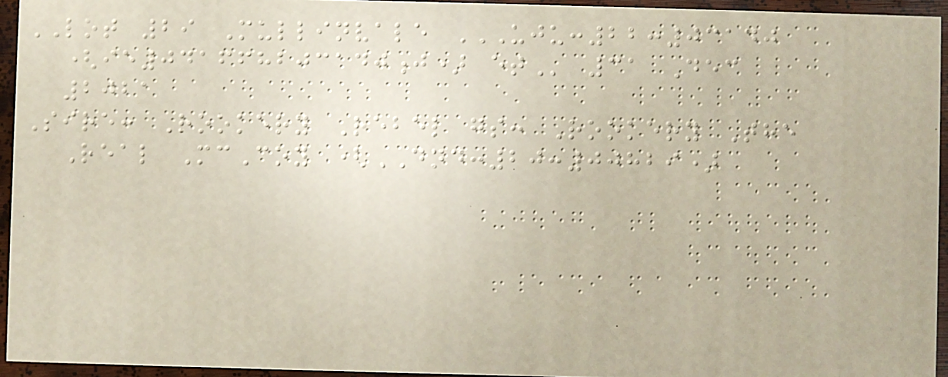LOT 29 Mullinvale UJU:22:03140
(IE041668203140J) ET 31 Dec
2021
Sire: Rookery Rebel gs: Rookery The
Real McCoy (DND:20:00829)
